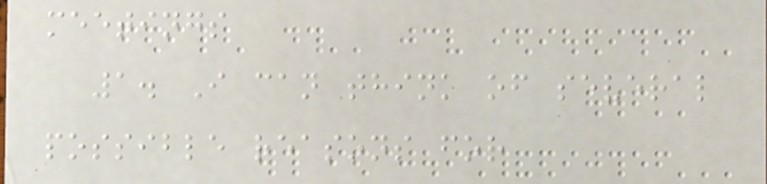meetings
1. I can think of several
possible reasons for
